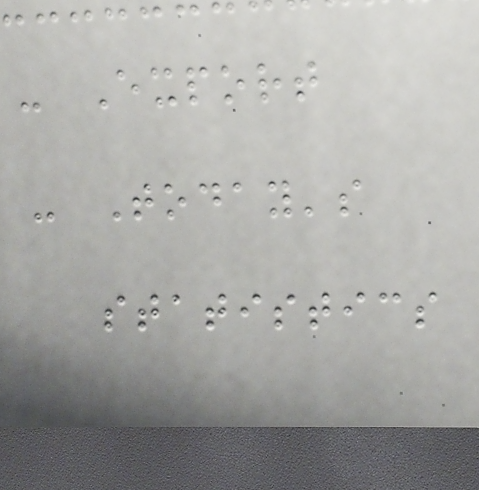- Export
- Today's
statistics
